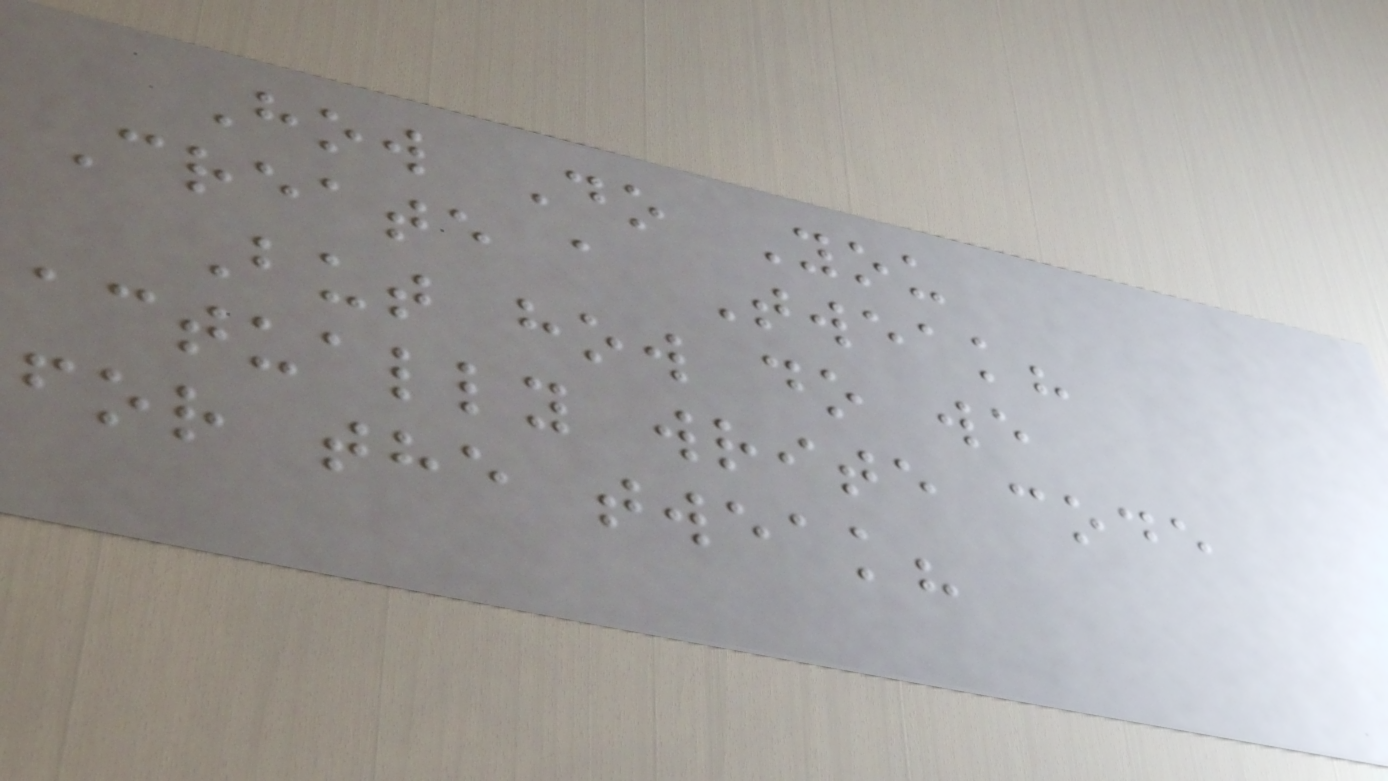How Do You
Create a Tweak?
But how do we
actually write code
for the tweak?
